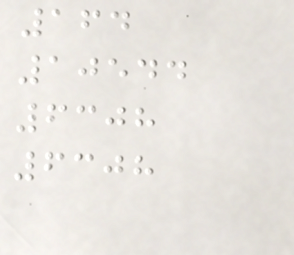164
10544
6308
6308
